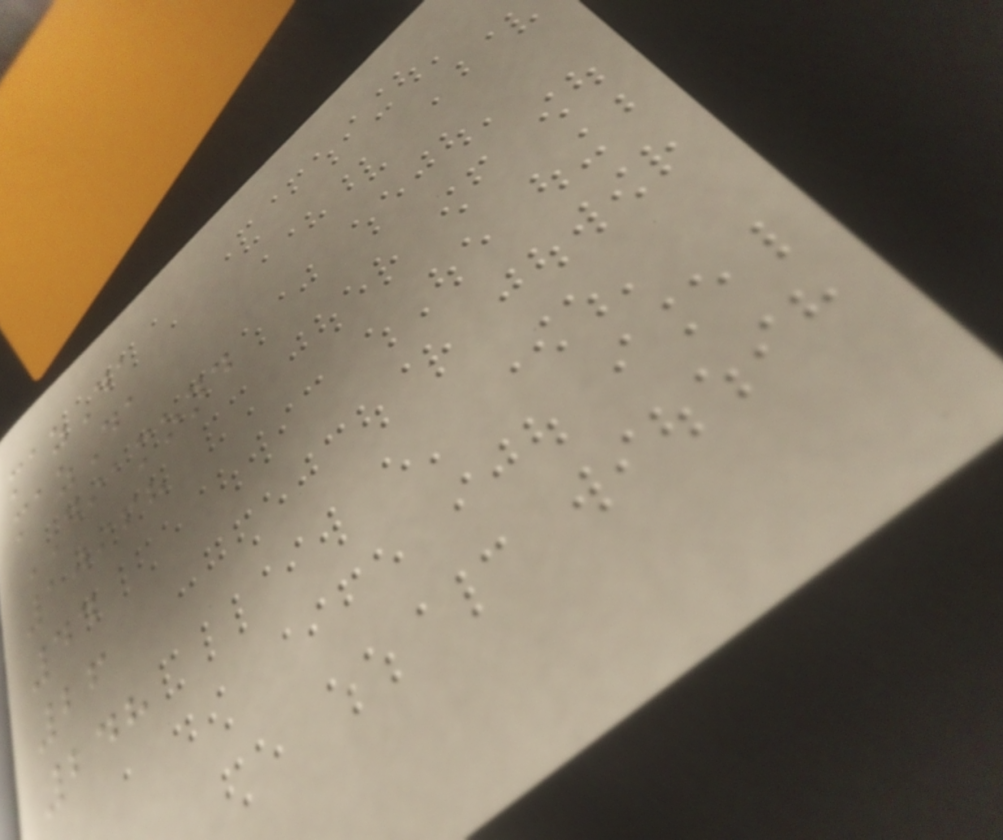mazDa
mazDa
DIAMOND
10968
44
26
248
